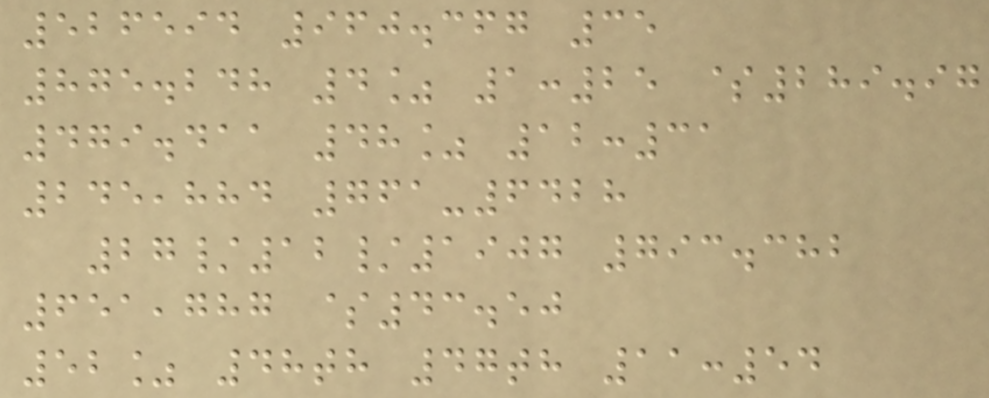526594 960.367 35
875.248 4% 1:25 $289.97
479.411 48% 12:31
245,884 761-6428
27/12/1907 793.382
651,787 $43.50
52% 48th 47th 11:54
